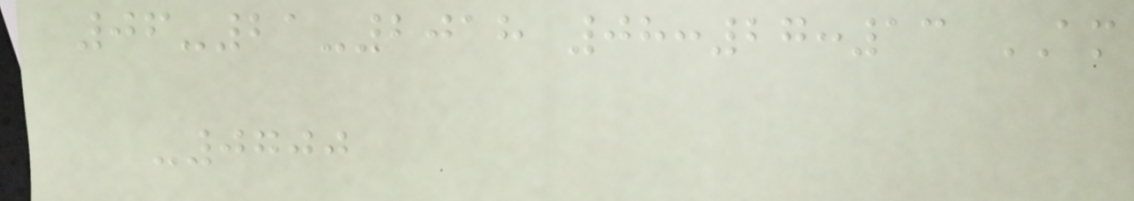06-21-2018 08:27:13 AM
-0700
